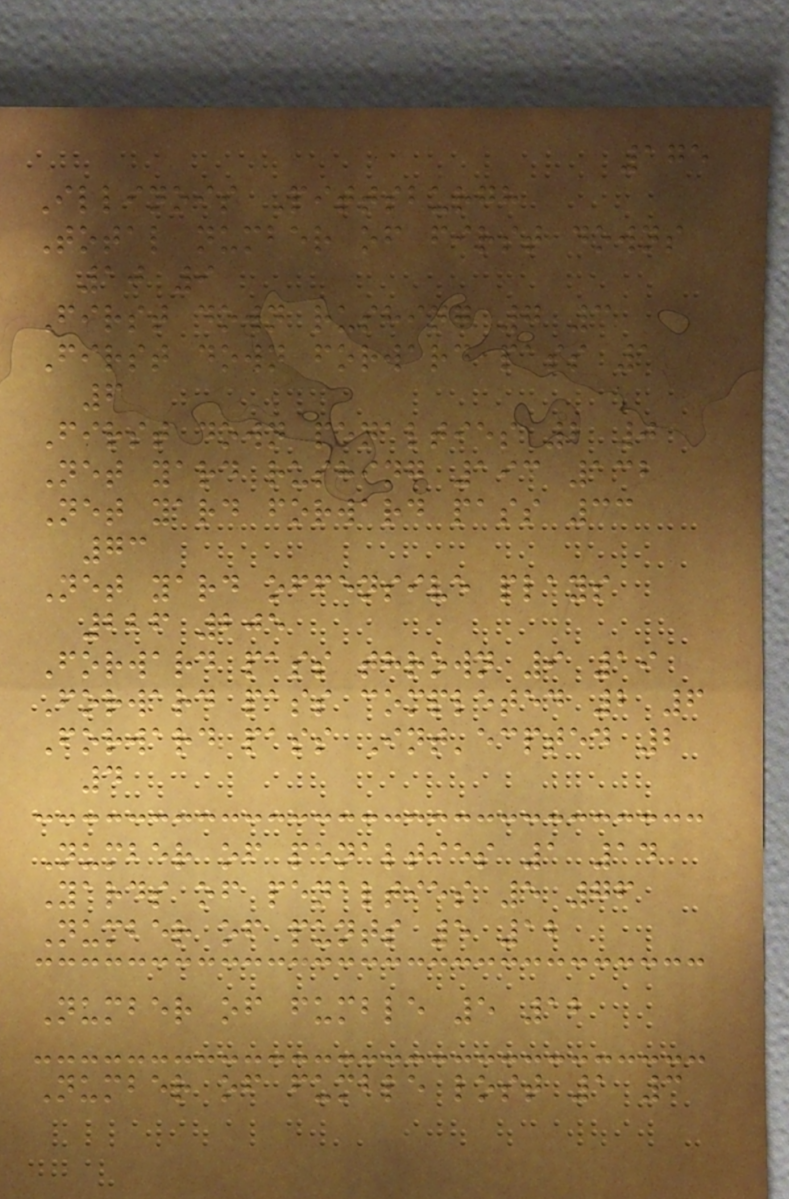175
Illinois Pittsburgh
Total number of first downs
10 9
First down rushing 7 3
First down forward pass 1
6
First down penalties 2 0
Net yard rushing 193 132
Net yard forward pass 33
73
Net yard offensive plays
226 205
Forward pass thrown 9 19
Forward pass completed 2 6
Forward pass Int'ecpted 2
4
Number of penalties 1 14
Yards of penalties 5 76
Number of punts 5 12
Number of fumble 5 12
Number of fumble lost 1 3
